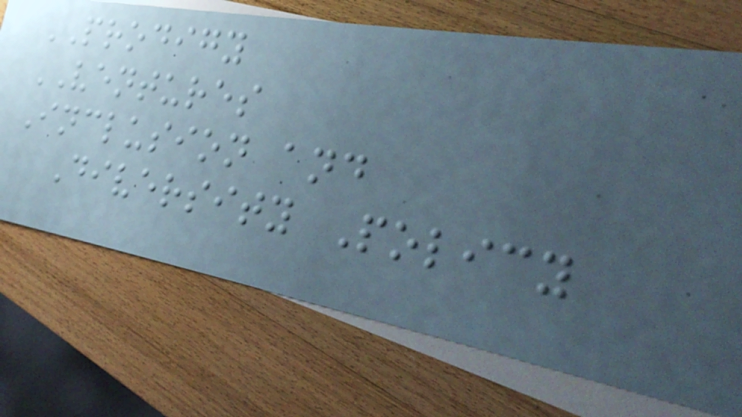PRODIGY
VENTURES
Inclusion and
Diversity Policy
